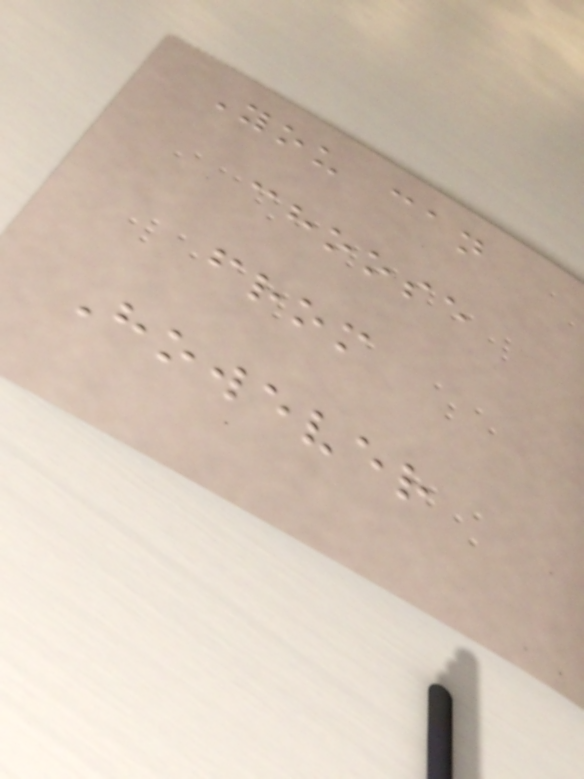You can
choose
from
However
